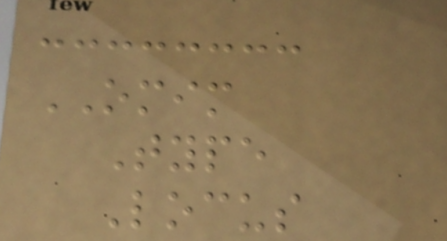OMIM
Type
Locus
